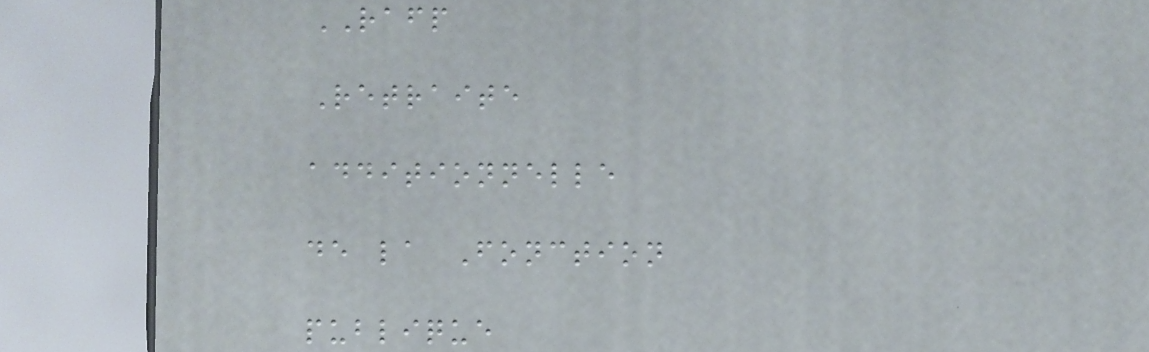RAFP
Retraite
additionnelle
de la Fonction
publique
